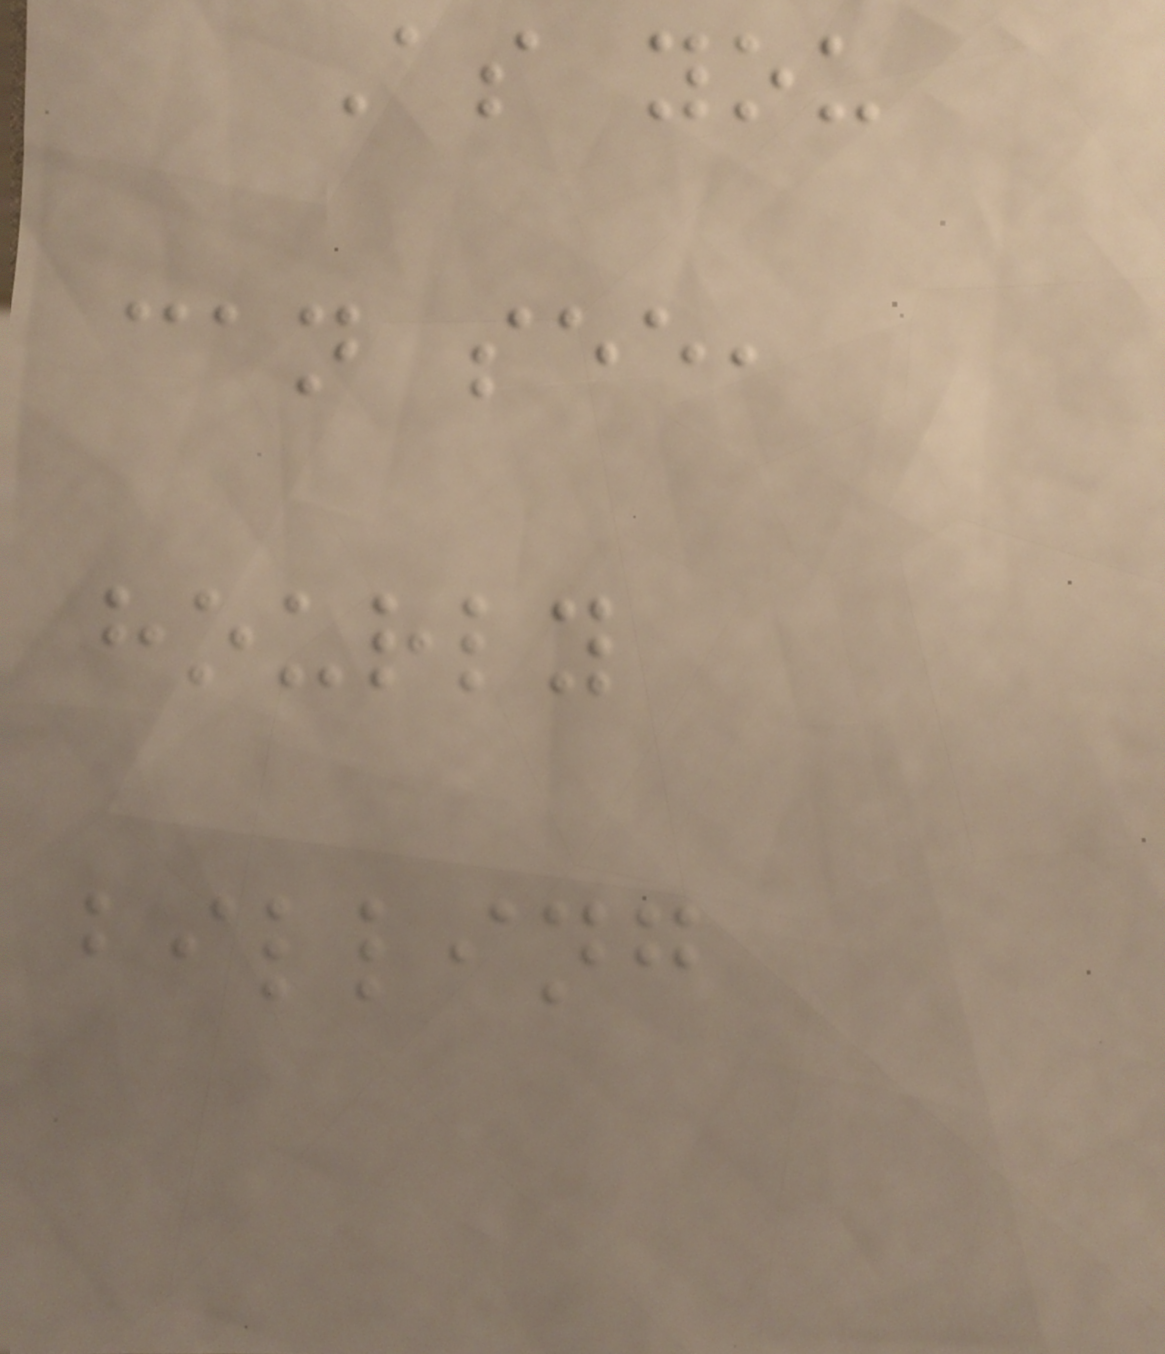As you
can see,
hourly
billing
